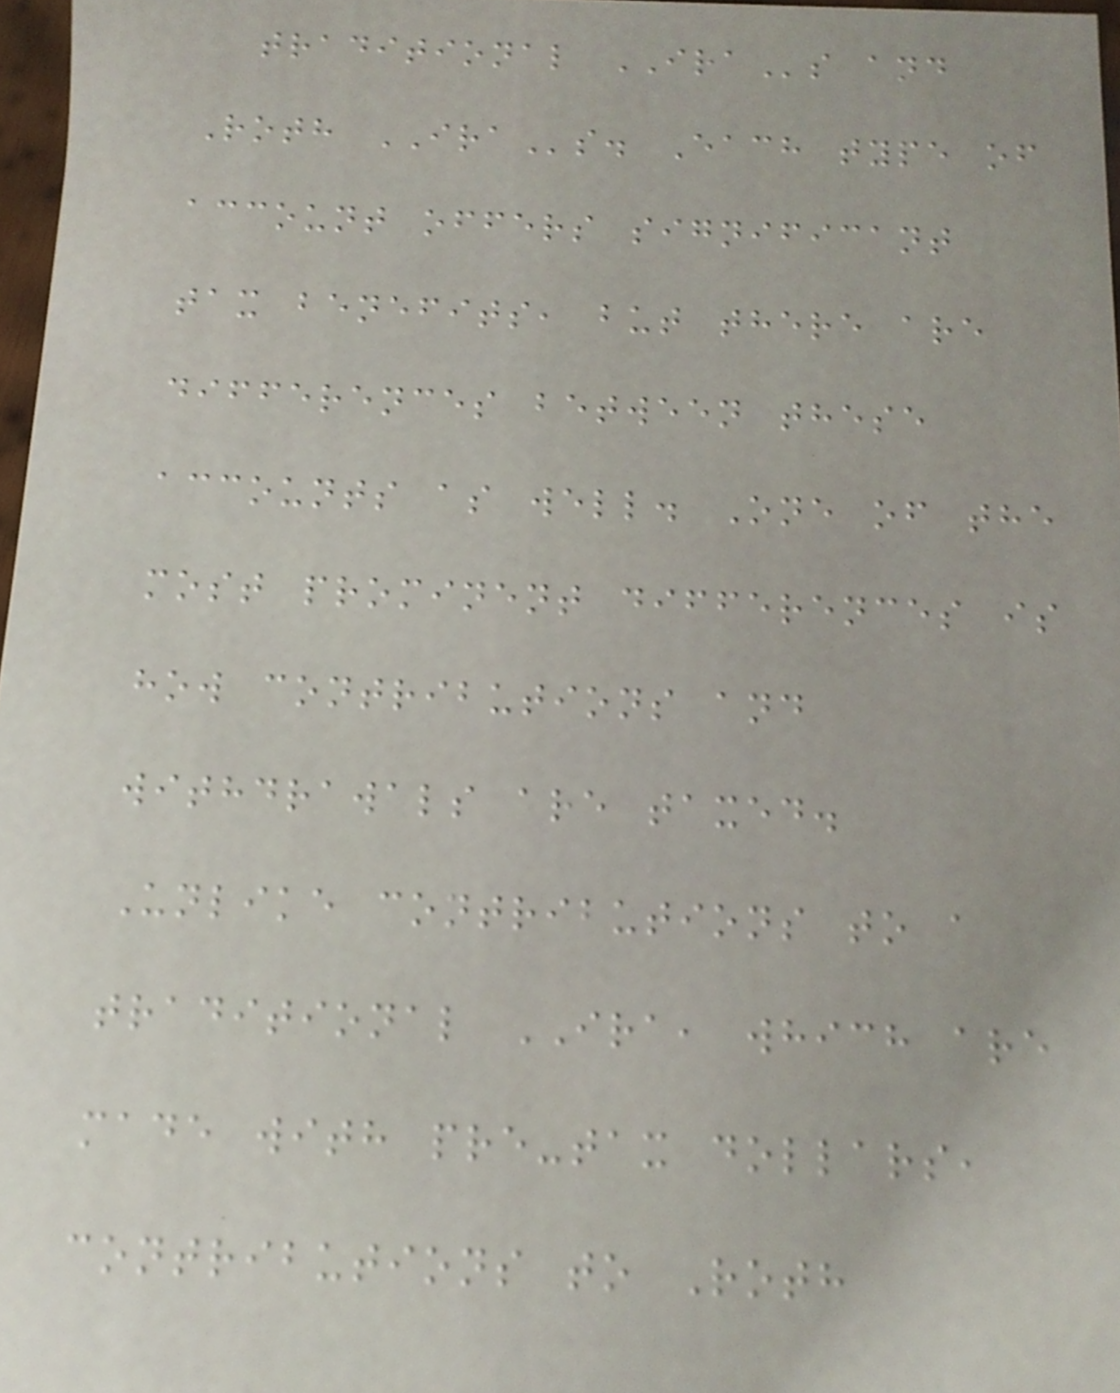traditional IRAs and
Roth IRAs. Each type of
account offers significant
tax benefits, but there are
differences between these
accounts as well. One of the
most prominent differences is
how contributions and
withdrawals are taxed.
Unlike contributions to a
traditional IRA, which are
made with pre-tax dollars,
contributions to Roth
